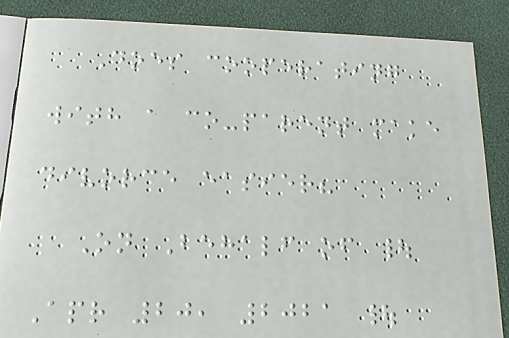Does cooperating
with a co-parent make
divorce easier?
On Behalf of |
Apr 20, 2021 |
